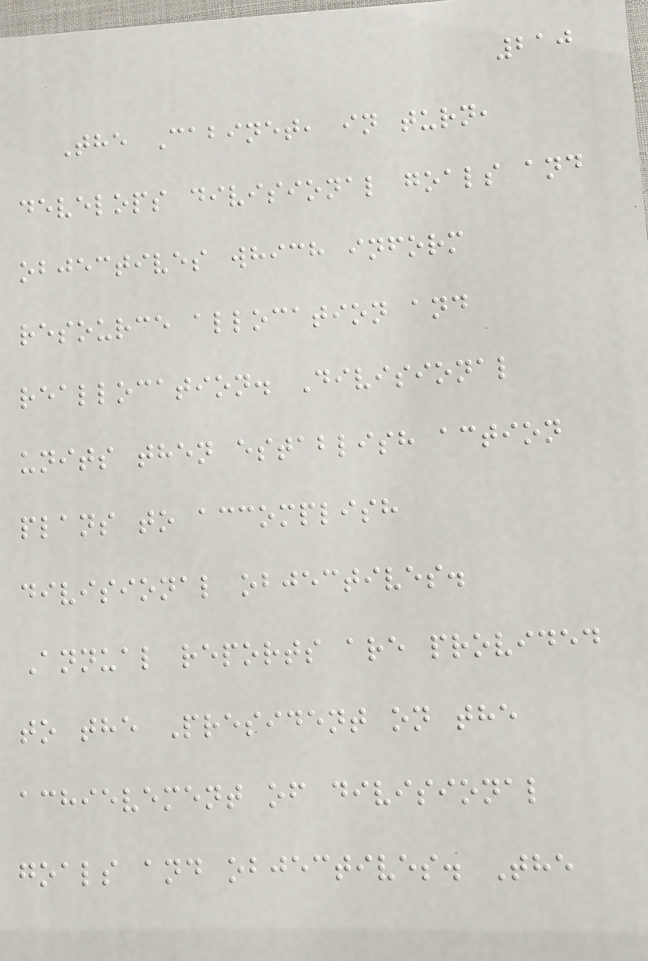210
The Cabinet, in turn,
develops divisional goals and
objectives which inform
resource allocation and
reallocation. Divisional
units then establish action
plans to accomplish
divisional objectives.
Annual reports are provided
to the President on the
achievement of divisional
goals and objectives. The
